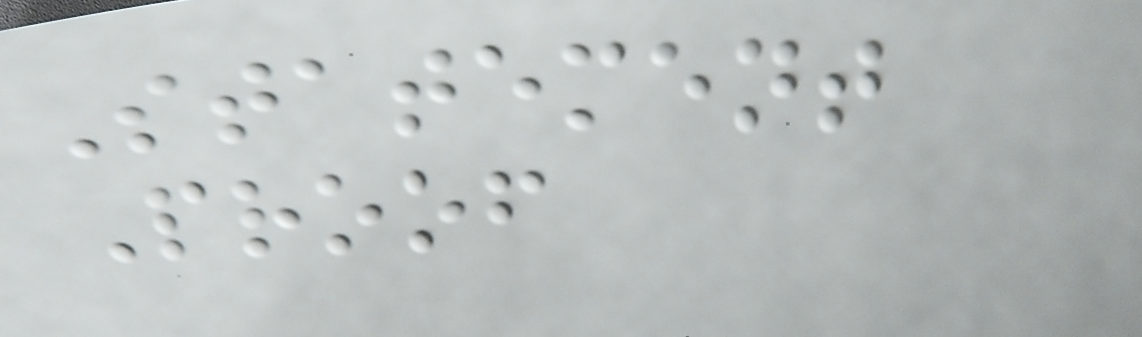Statement
Proof
